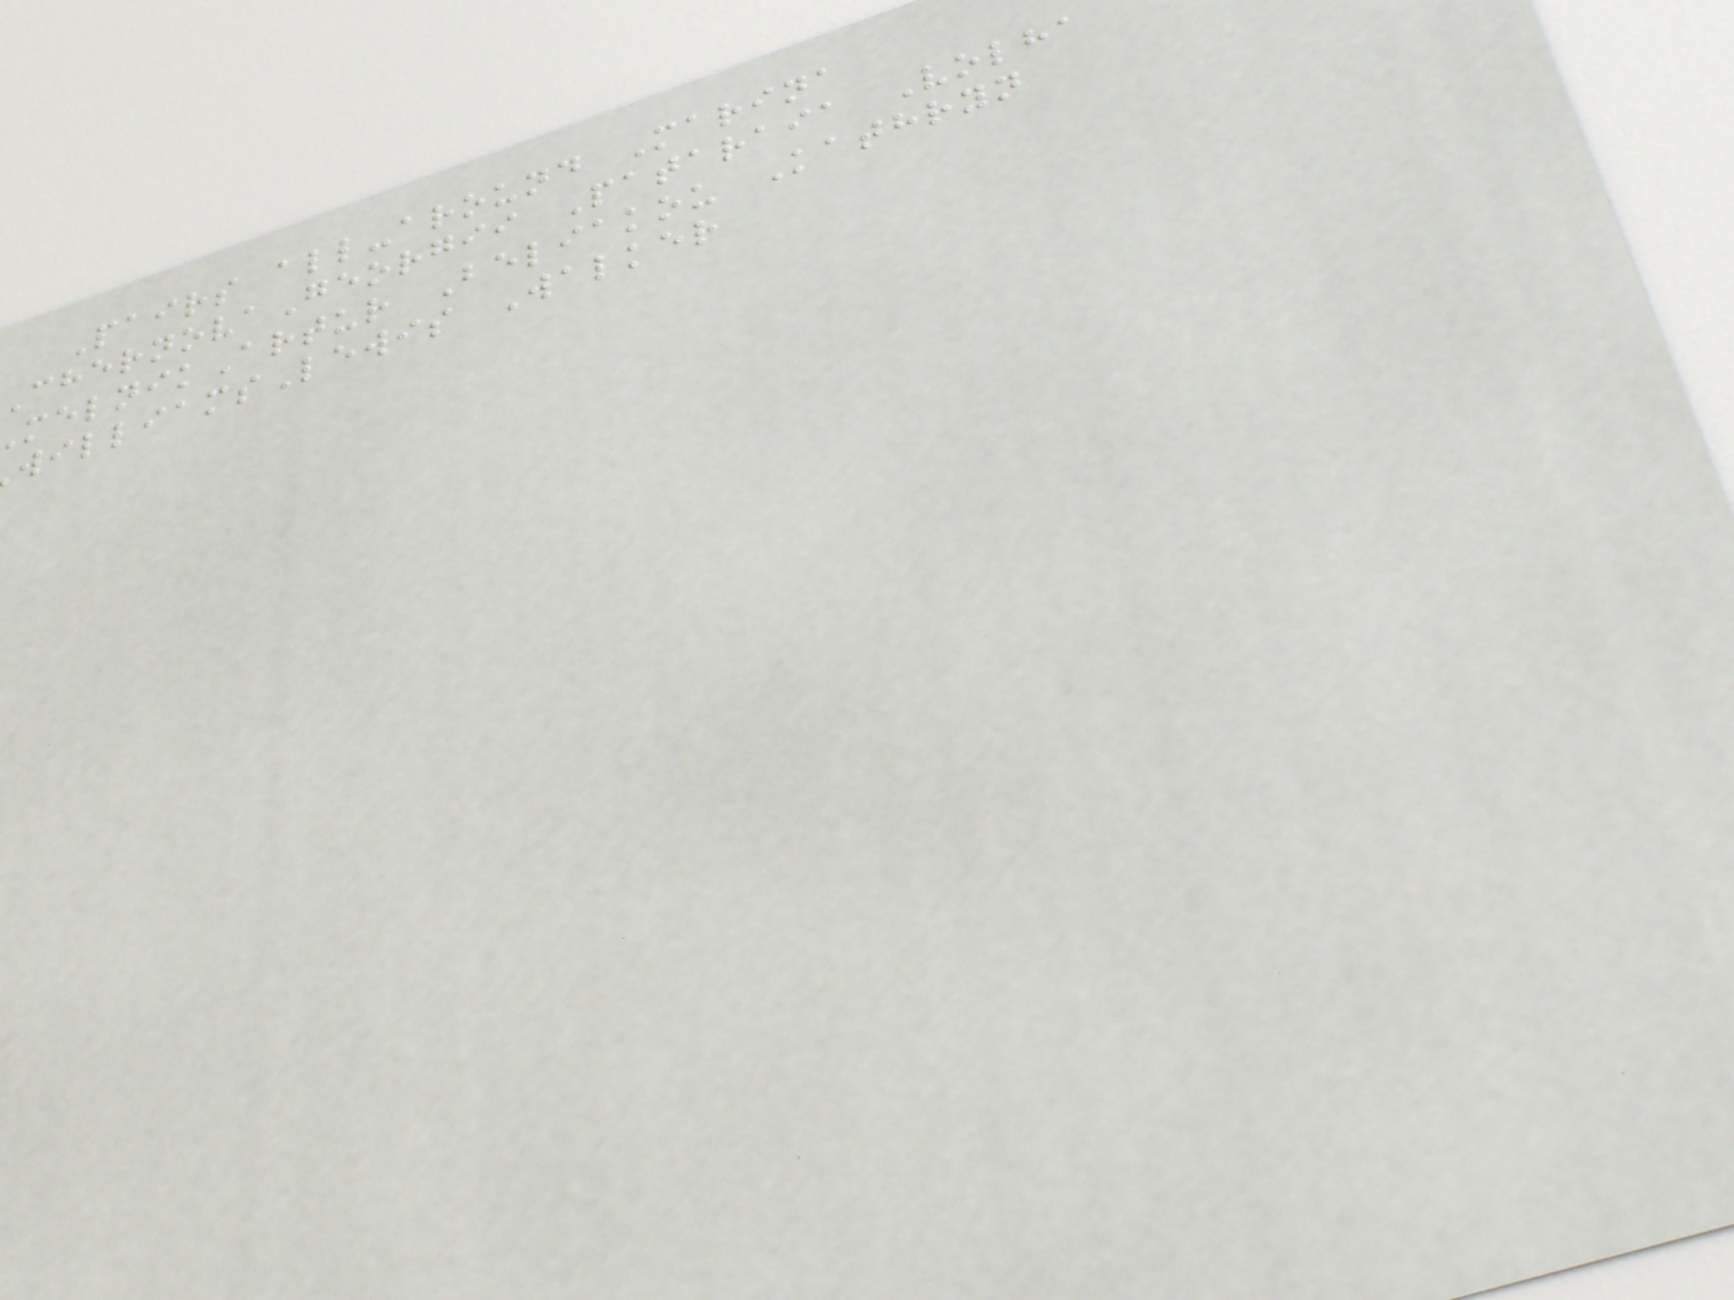Pairs all-around Marina
hernovaGeorgii Pataraia Volha
elnikArtur Beliakou Kathryn
illiamsLewis Walker
